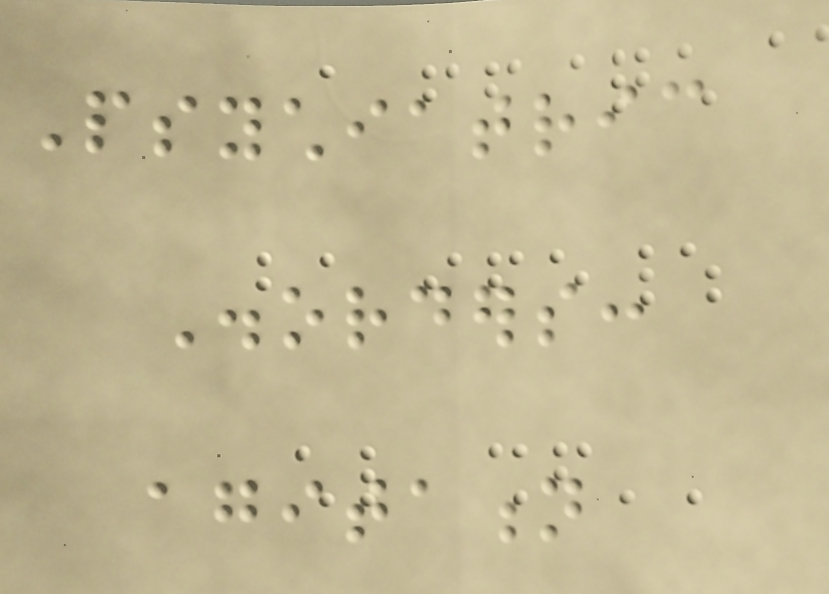Psychiatric
Disorders:
agitation
